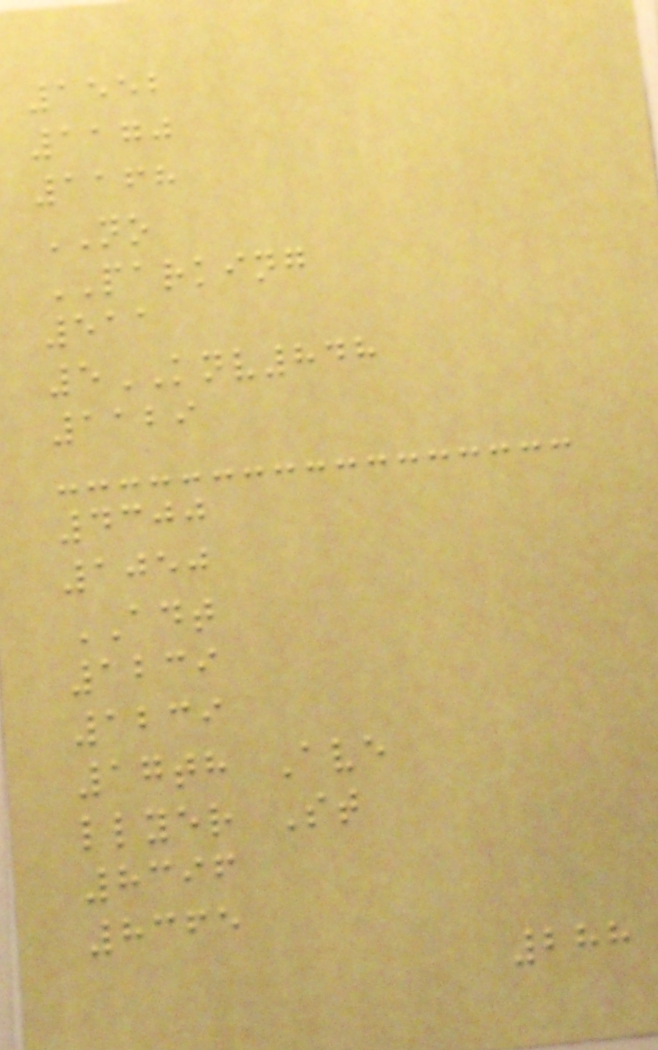1552
1170
1168
NO
PARKING
511
5KNV848
1129
4300
1050
ADT
1239
1239
17th Ave
llyer St
8396
8365
288
